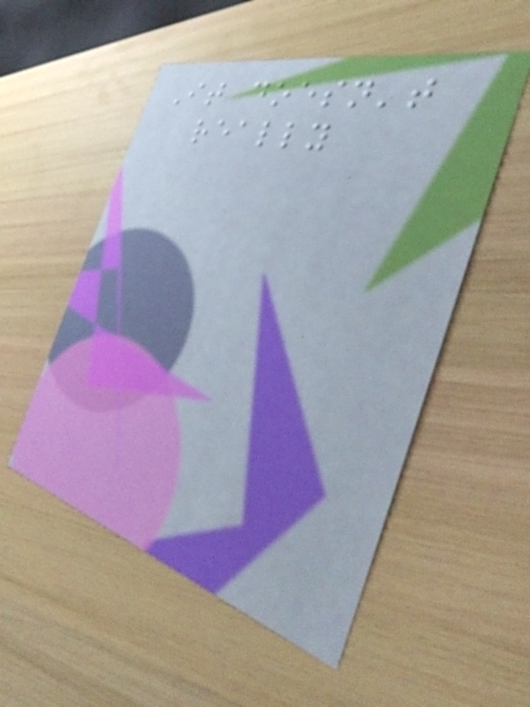It doesn't
really
